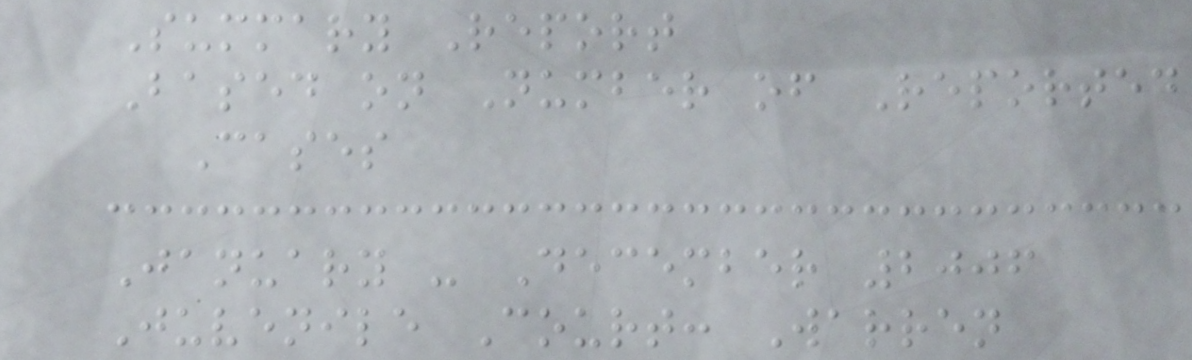Summary Report
Based on Number of Reported
Cases
January - December 2006
Juvenile Court: Warren
